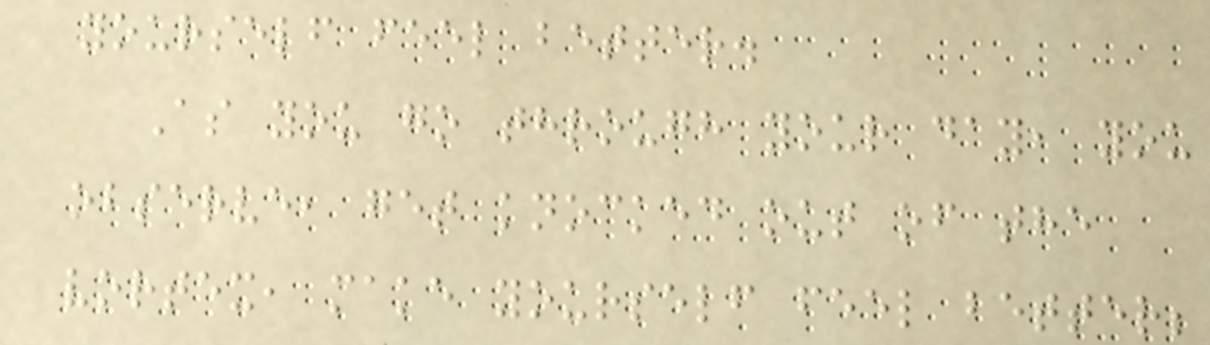yourself feel better.
As you go through your day, you
observe, get knocked out of the
vortex, make yourself feel better;
